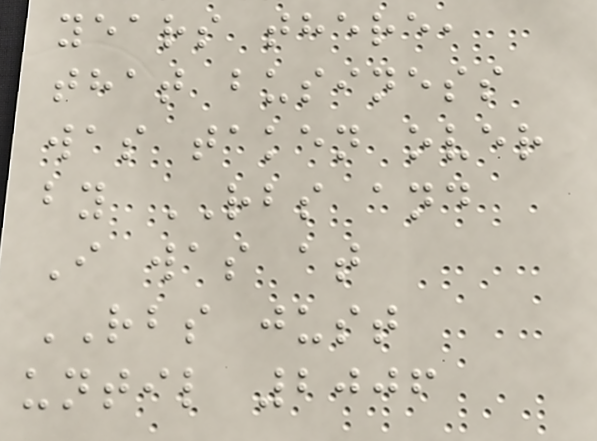years there,
that business
was taken over
by RBS and
I was at
RBS just
until 2006
